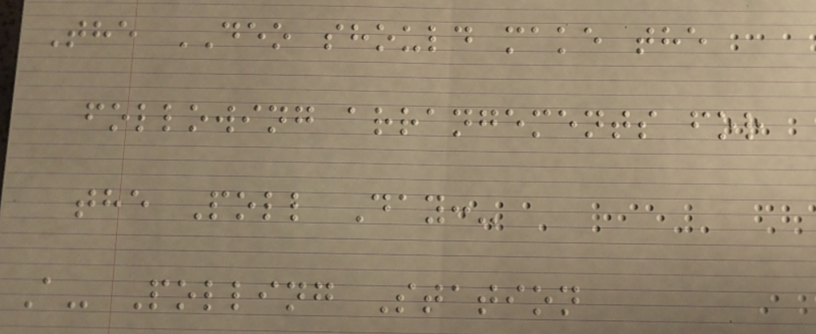The DEO should make the
following arrangements for
the Poll Day:-
A- Polling Station
